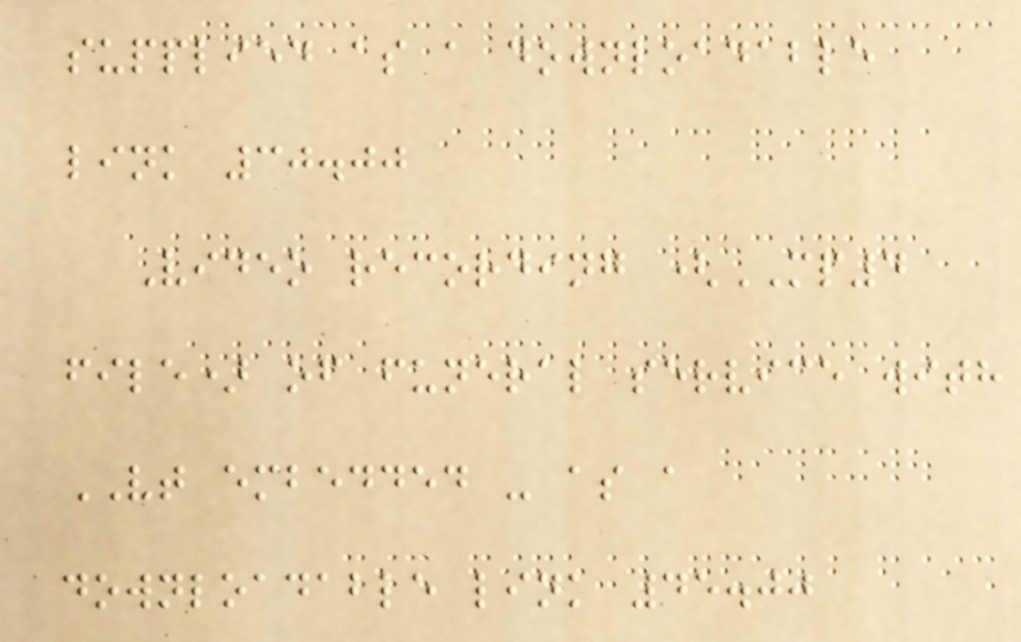supplied as a downloadable
link 30.00
Video recording (MP4
file) of funeral service with
VT embedded - as a
downloadable link 45.00
